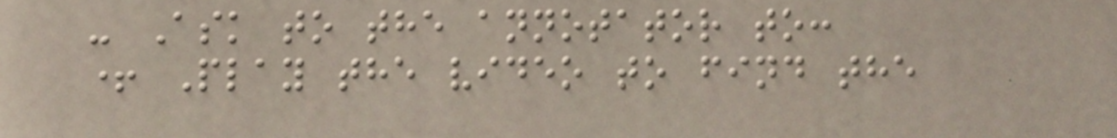- Ask to the annotator to:
+ Play the video to find the
